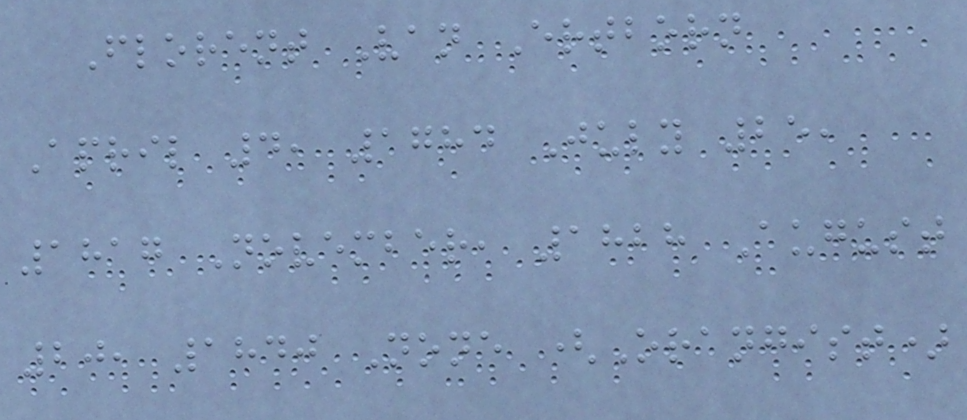Florent Van Ertborn
April 4, 1784 July 25,
1817 November, 1828 August
20, 1840 None (Orangist)
